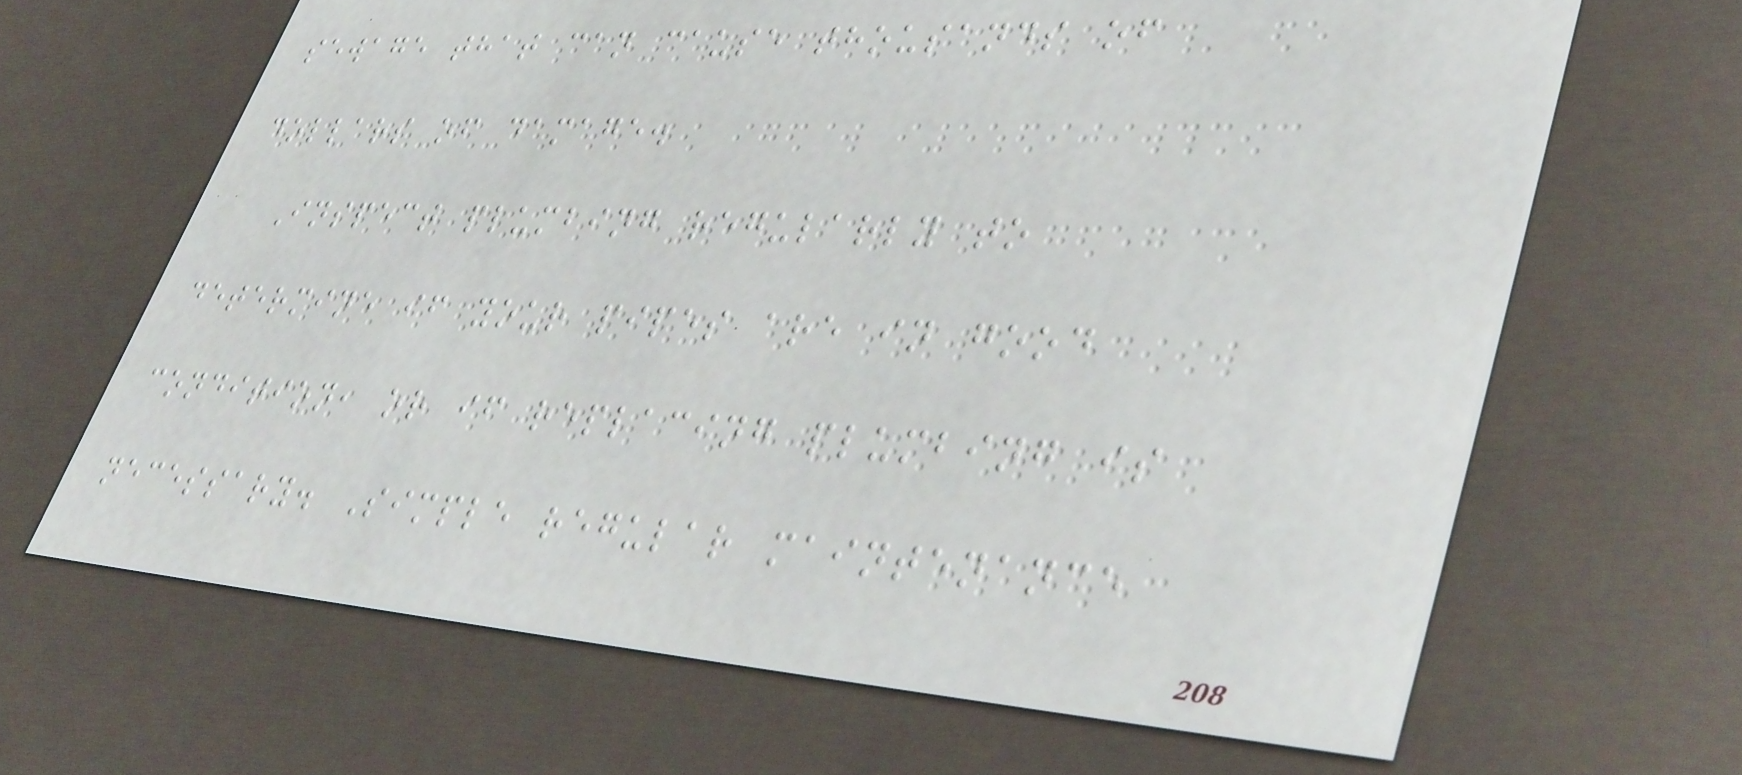sewage that can cause thousands of
dollars of damage.
Inspect plumbing regularly to
determine if your pipes are in good
condition, or if replacing plumbing is
necessary. Simple regular maintenance
